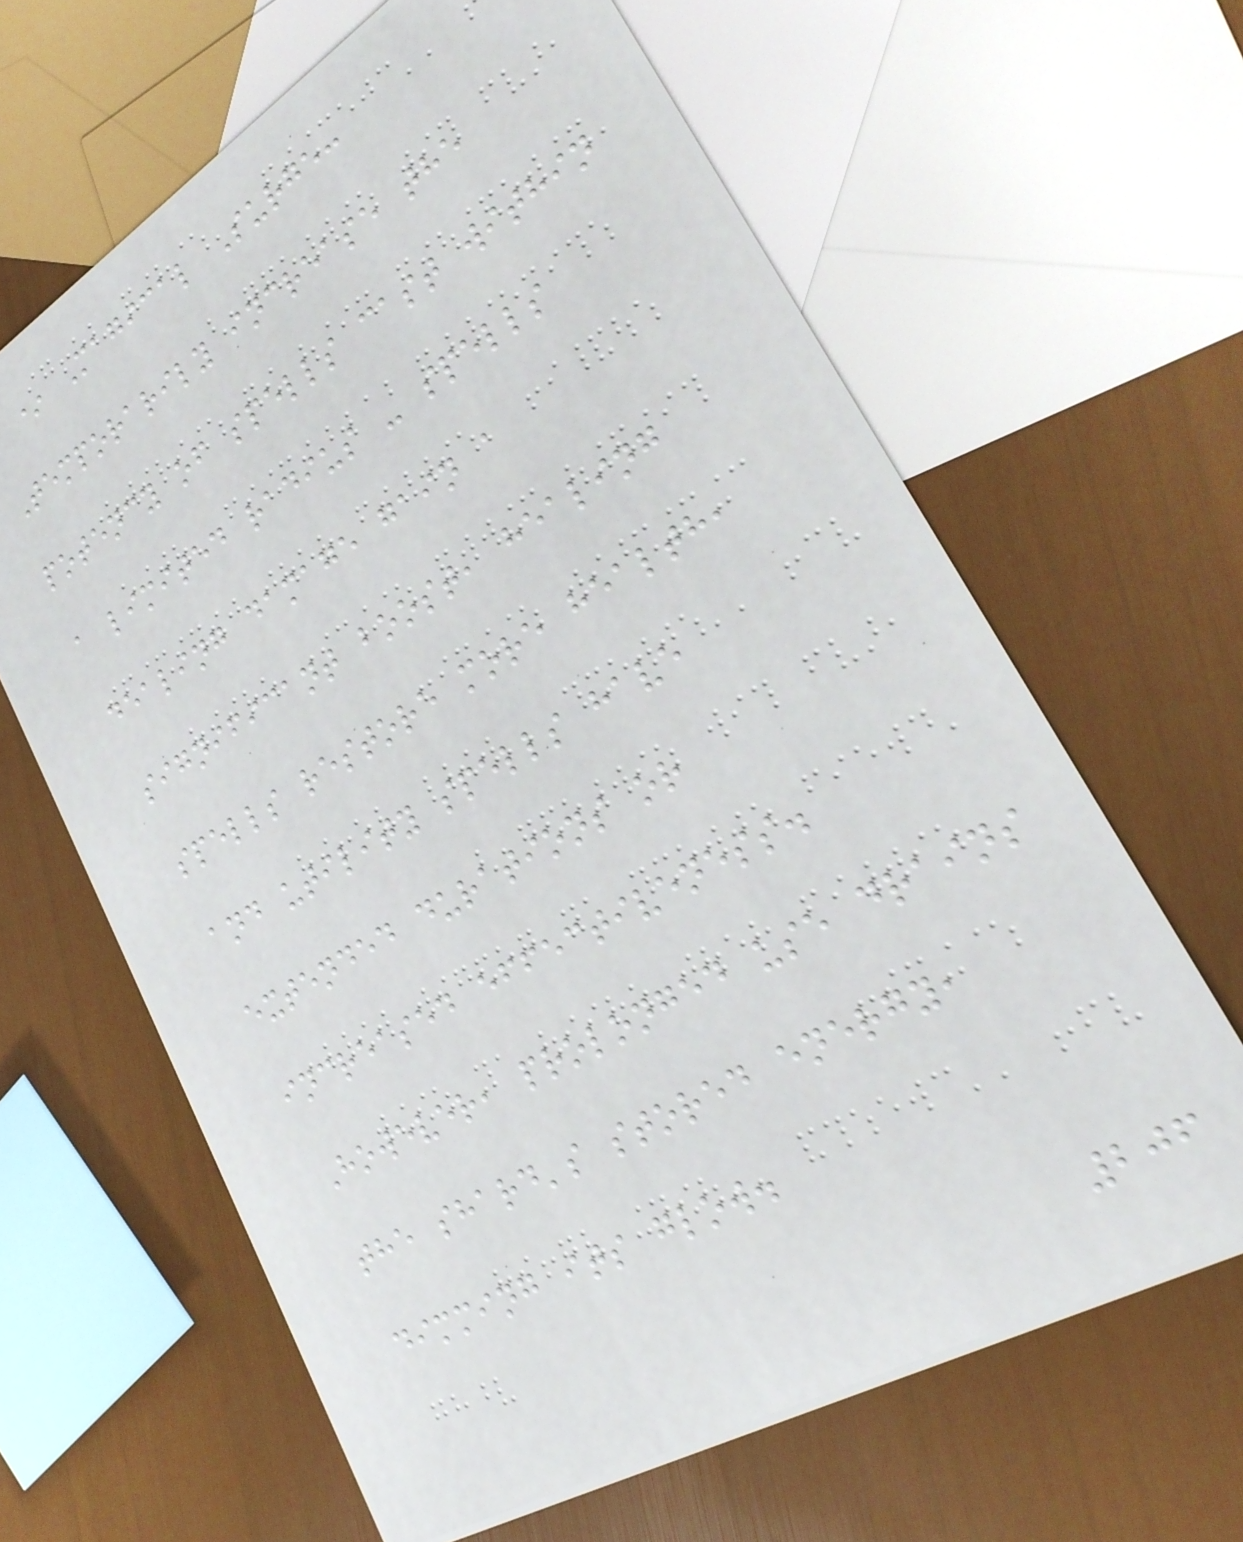* Magical Surge:
Temporarily increase the
potency of spells cast within
a limited radius - spells
dealing damage gain a
significant boost, healing
spells restore more health,
and utility spells have
extended durations or
increased effectiveness.
However, prolonged use drains
the shard's stored energy,
dimming its glow.
206
